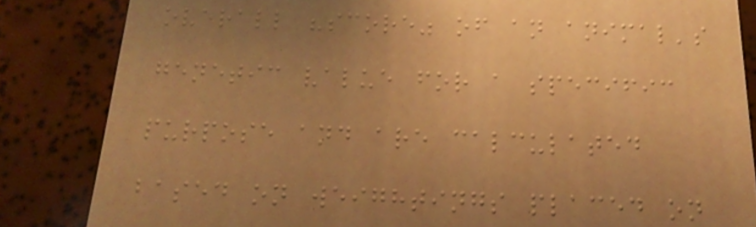overall "score" of an animal's
genetic value for a specific
purpose and are calculated
based on weightings placed on
